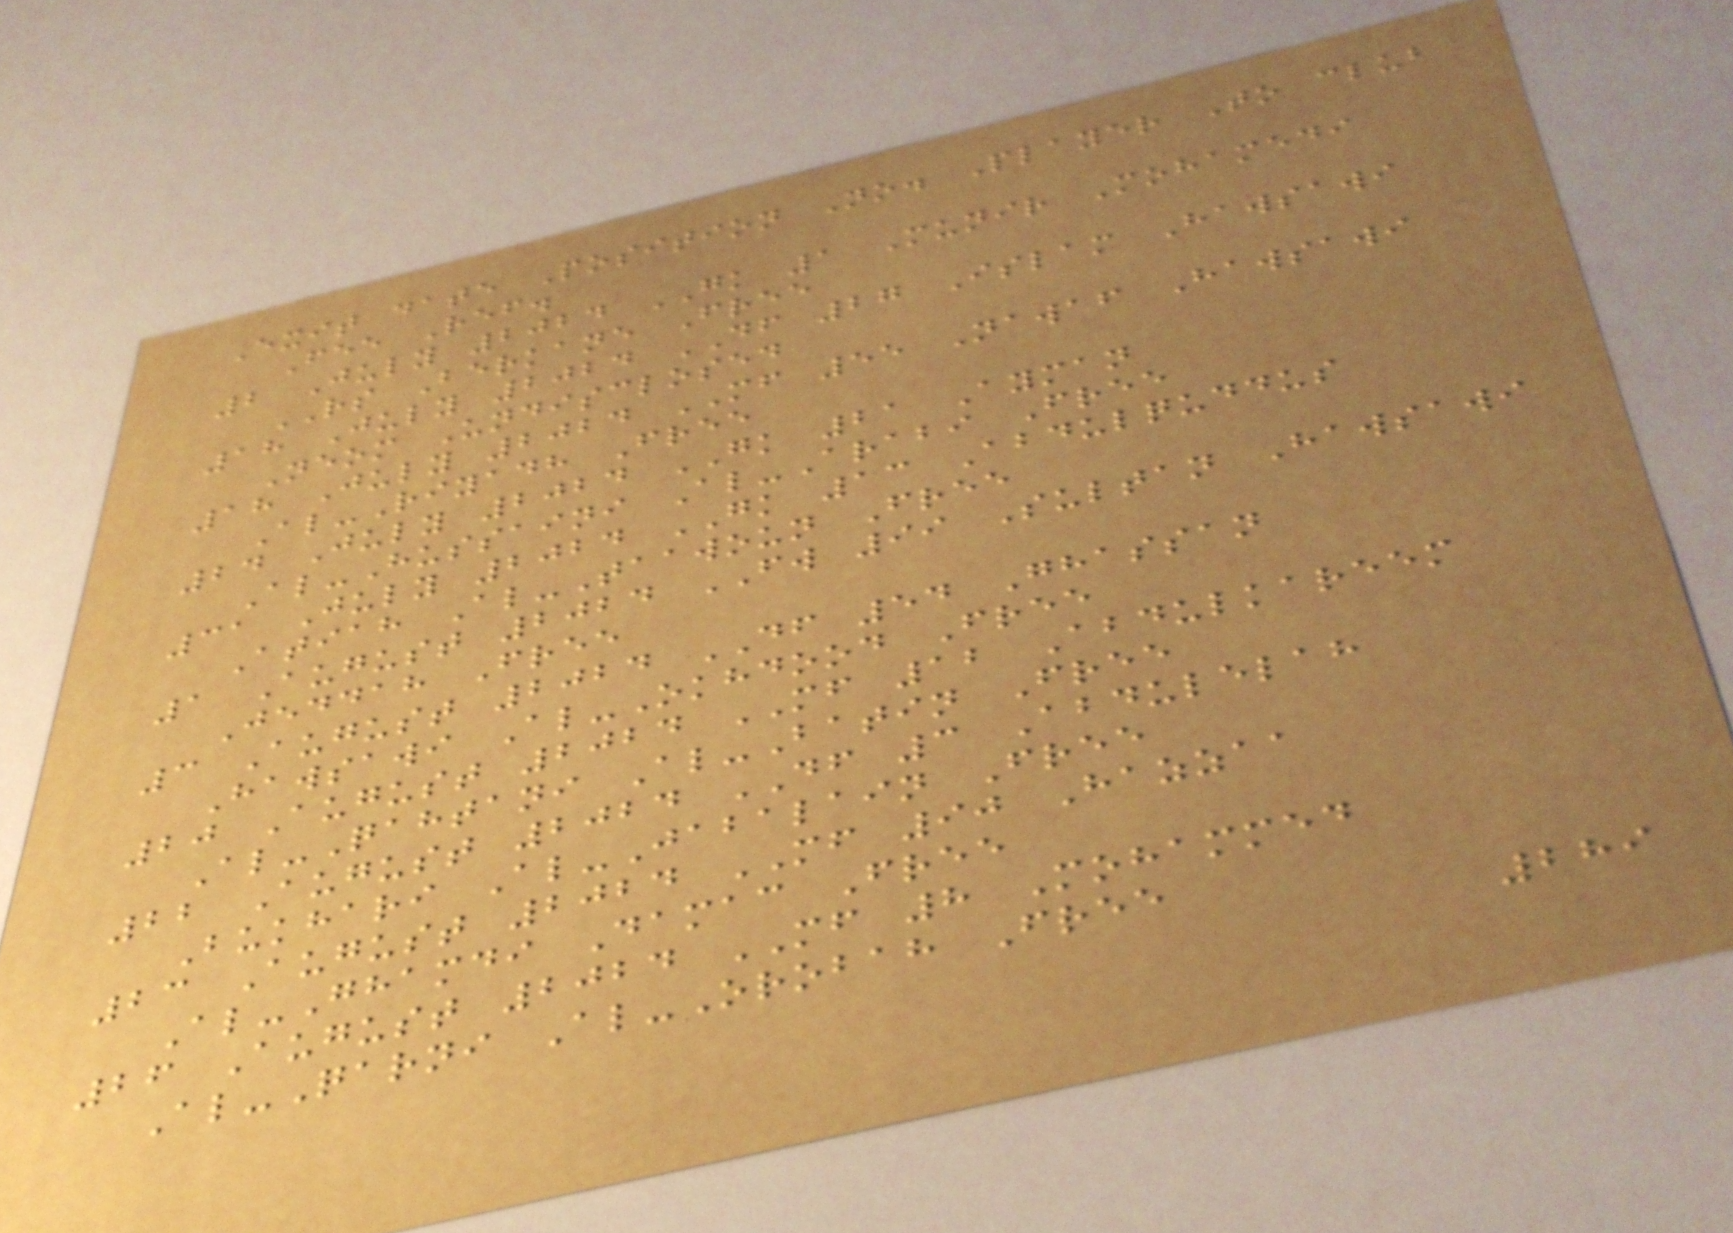Exit date Position No. Player To club
Fee Ref.
2 July 2024 GK 1 Munir Mohamedi
RS Berkane Free
18 July 2024 DF 27 Islam Hawsawi
Neom Undisclosed
18 July 2024 MF 55 Nawaf Hawsawi
Al-Riyadh Free
24 July 2024 GK 21 Ayman
Al-Hussaini Al-Arabi Free
31 July 2024 GK 13 Abdulquddus
Atiah Al-Taawoun Free
1 August 2024 FW 99 Sultan Hawsawi
Jeddah Free
3 August 2024 DF 54 Ghassan
Hawsawi Al-Okhdood Free
20 August 2024 MF 12 Abdulkareem
Al-Qahtani Al-Batin Free
22 August 2024 DF 3 Abdulelah
Bukhari Al-Jabalain Free
23 August 2024 MF 90 Hazzaa
Al-Ghamdi Damac Free
26 August 2024 MF 8 Mohammed
Al-Qarni Al-Orobah Free
289
